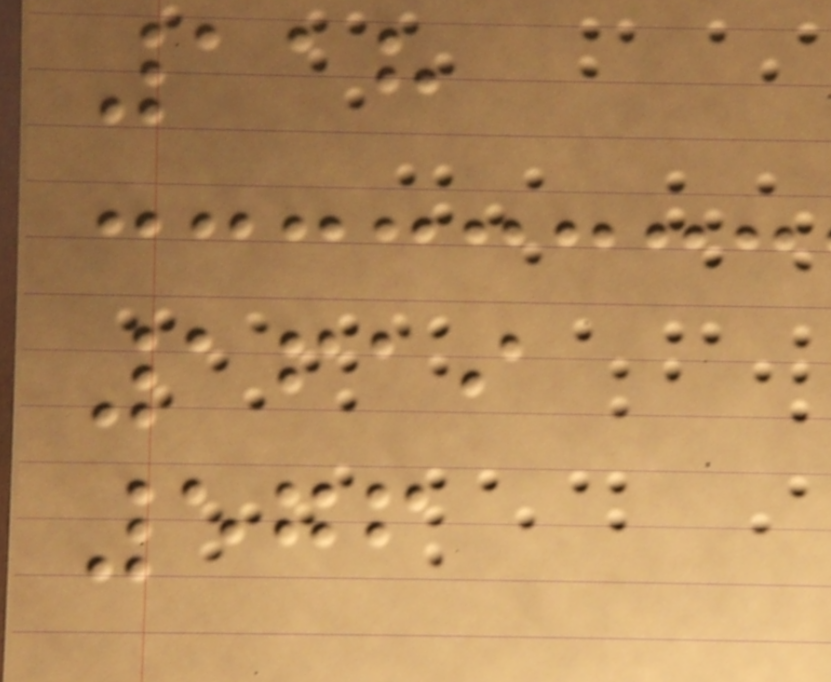118
1619
576
